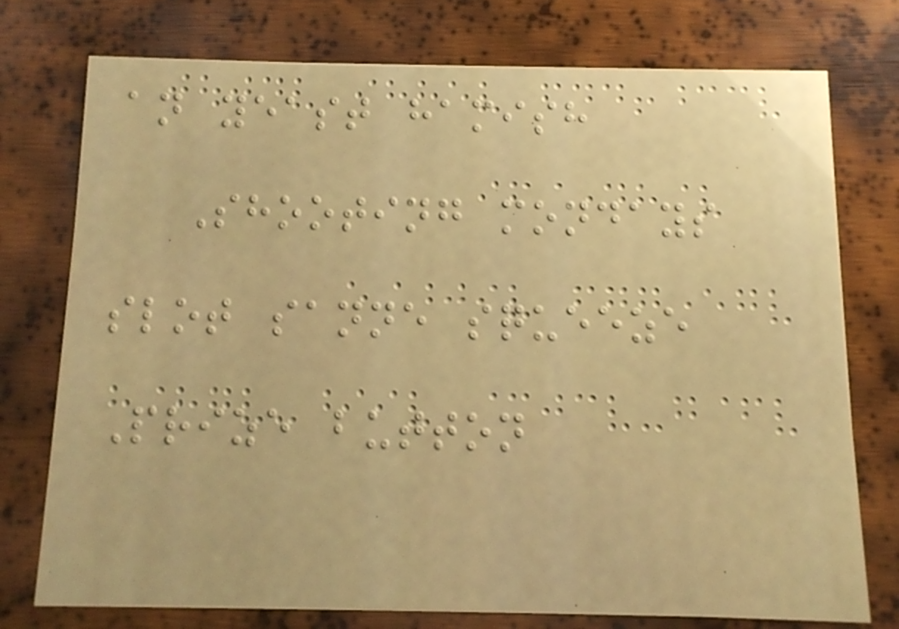an yeast hamish
Shooting mondays
slot sanne squeeze
Prize button
